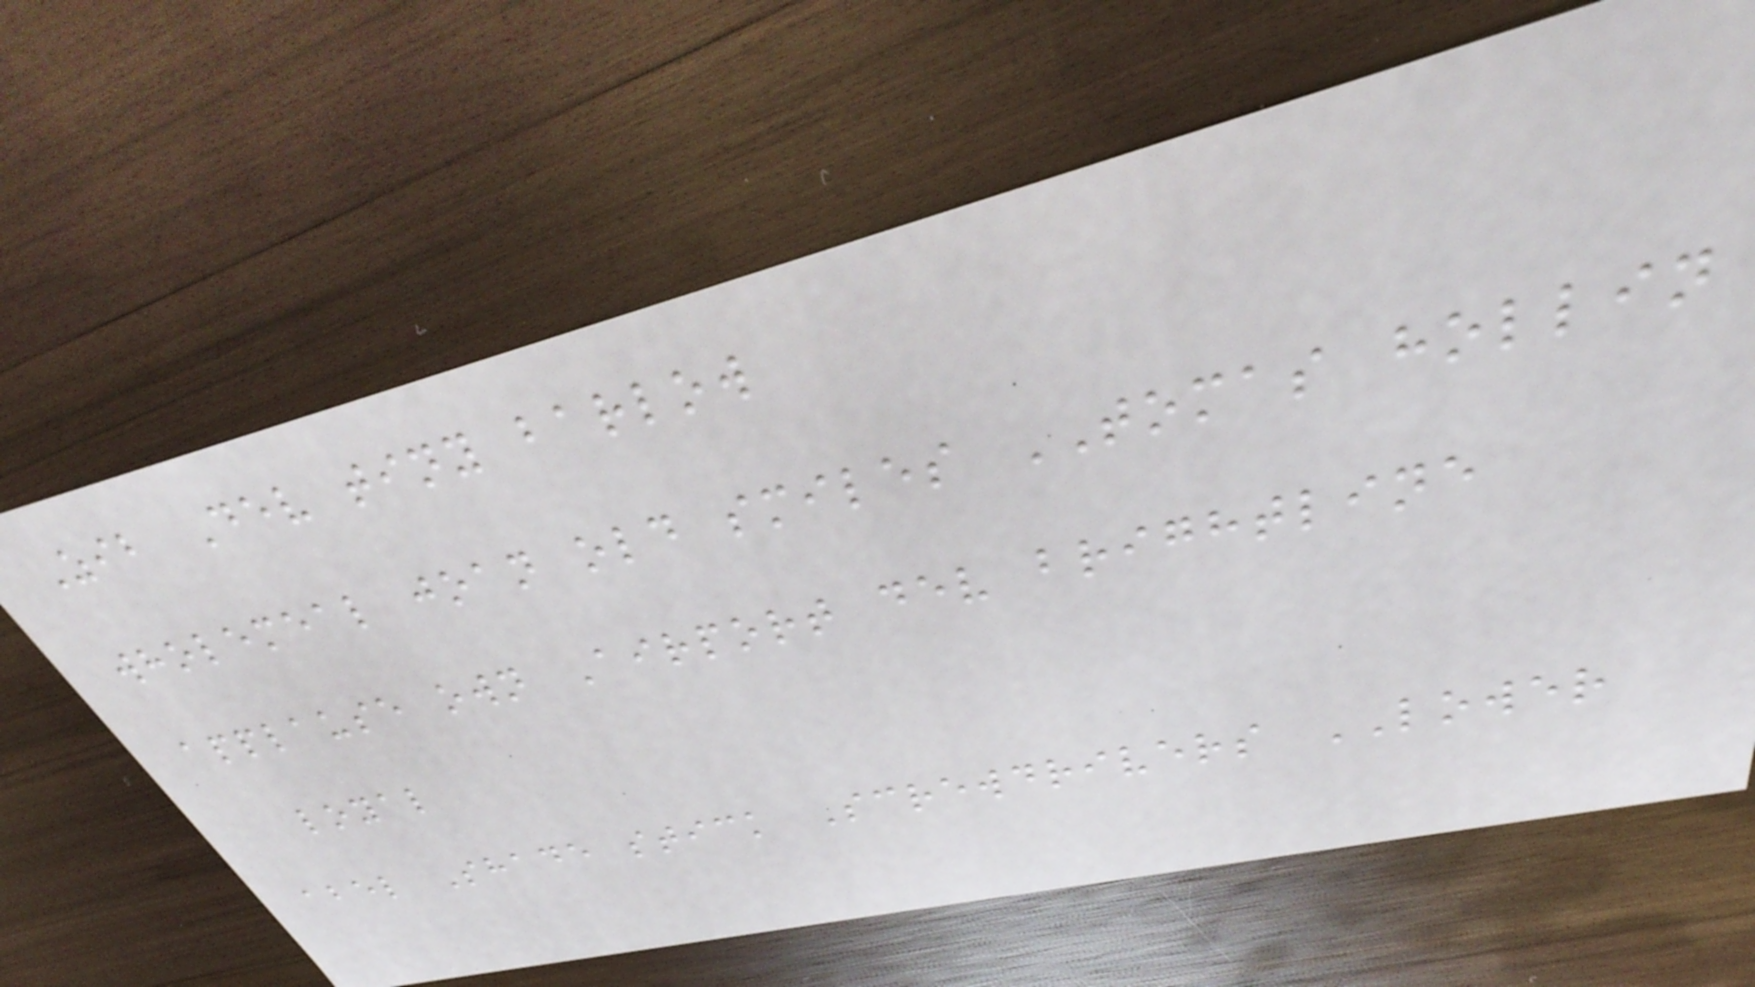Zib Dev tiny barlow
wholemeal joan old smiles TOMAS hollin
applause own Airport dev brightline
loyal
abel Shade stick Screwdrivers LOWER
